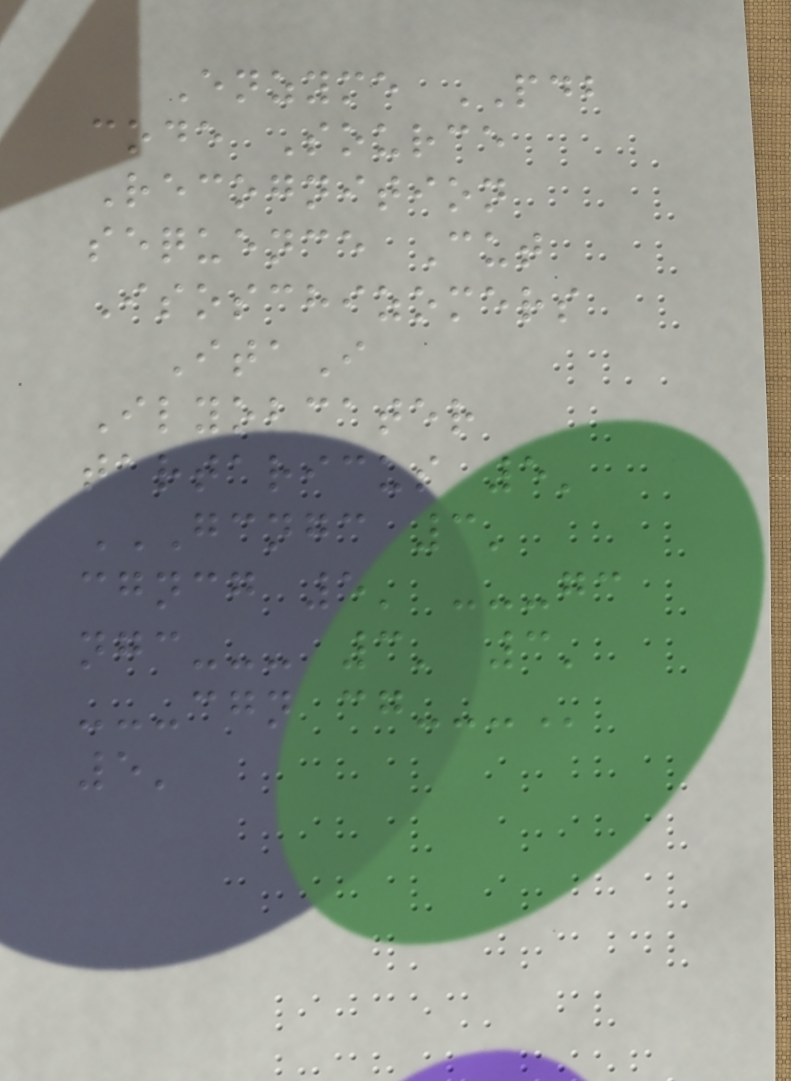Enzyme PDB
code Source
Recognition
sequence Cut
Isoschizomers
ItaI
Ilyobcater
tartaricus 5'
GCNGC 3'
CGNCG 5' ---GC
NGC--- 3' 3'
---CGN CG---
5'
